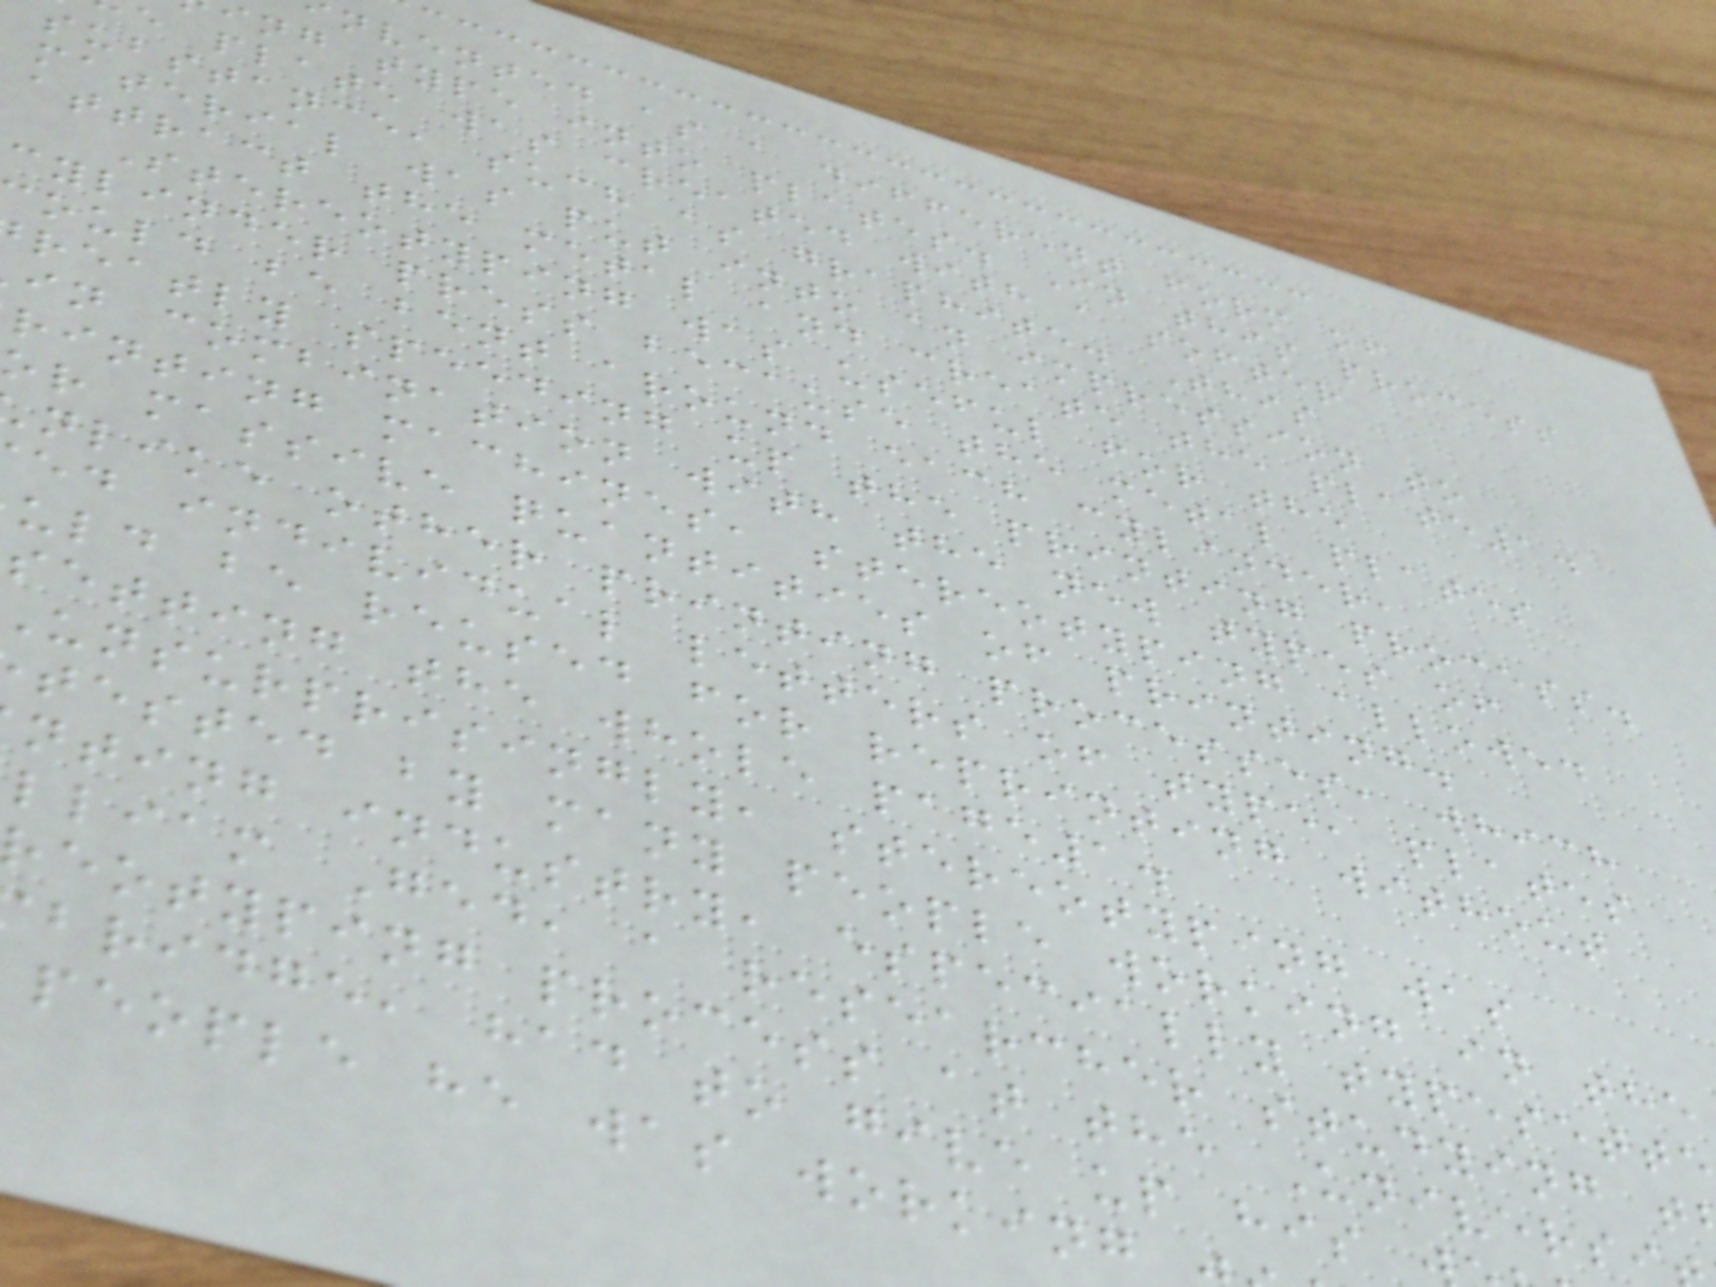nvented as a different form of
ng type into plates. In this process
e plate was created with a softer
substance, such as graphite. This
material was put into an impression to
attract the metal and create the plate1.
Stereotyping was useful for the
cylinder press because the metal plates
ould be bent around each cylinder,
reatly speeding up the printing process.
in combination with the new types of
rinting machines, stereotyping allowed
or massive quantities of printing.
nlike other printing processes, which
ed individual letters of type, plates
uld be reused for reprinting without
setting the whole page1.
unsurprisingly, stereotyping was
tested by many people working in the
nting industry, especially typesette
lliam Ged, a researcher studying t
eotyping process at the Universi
bridge, had to give up his
people he was working
